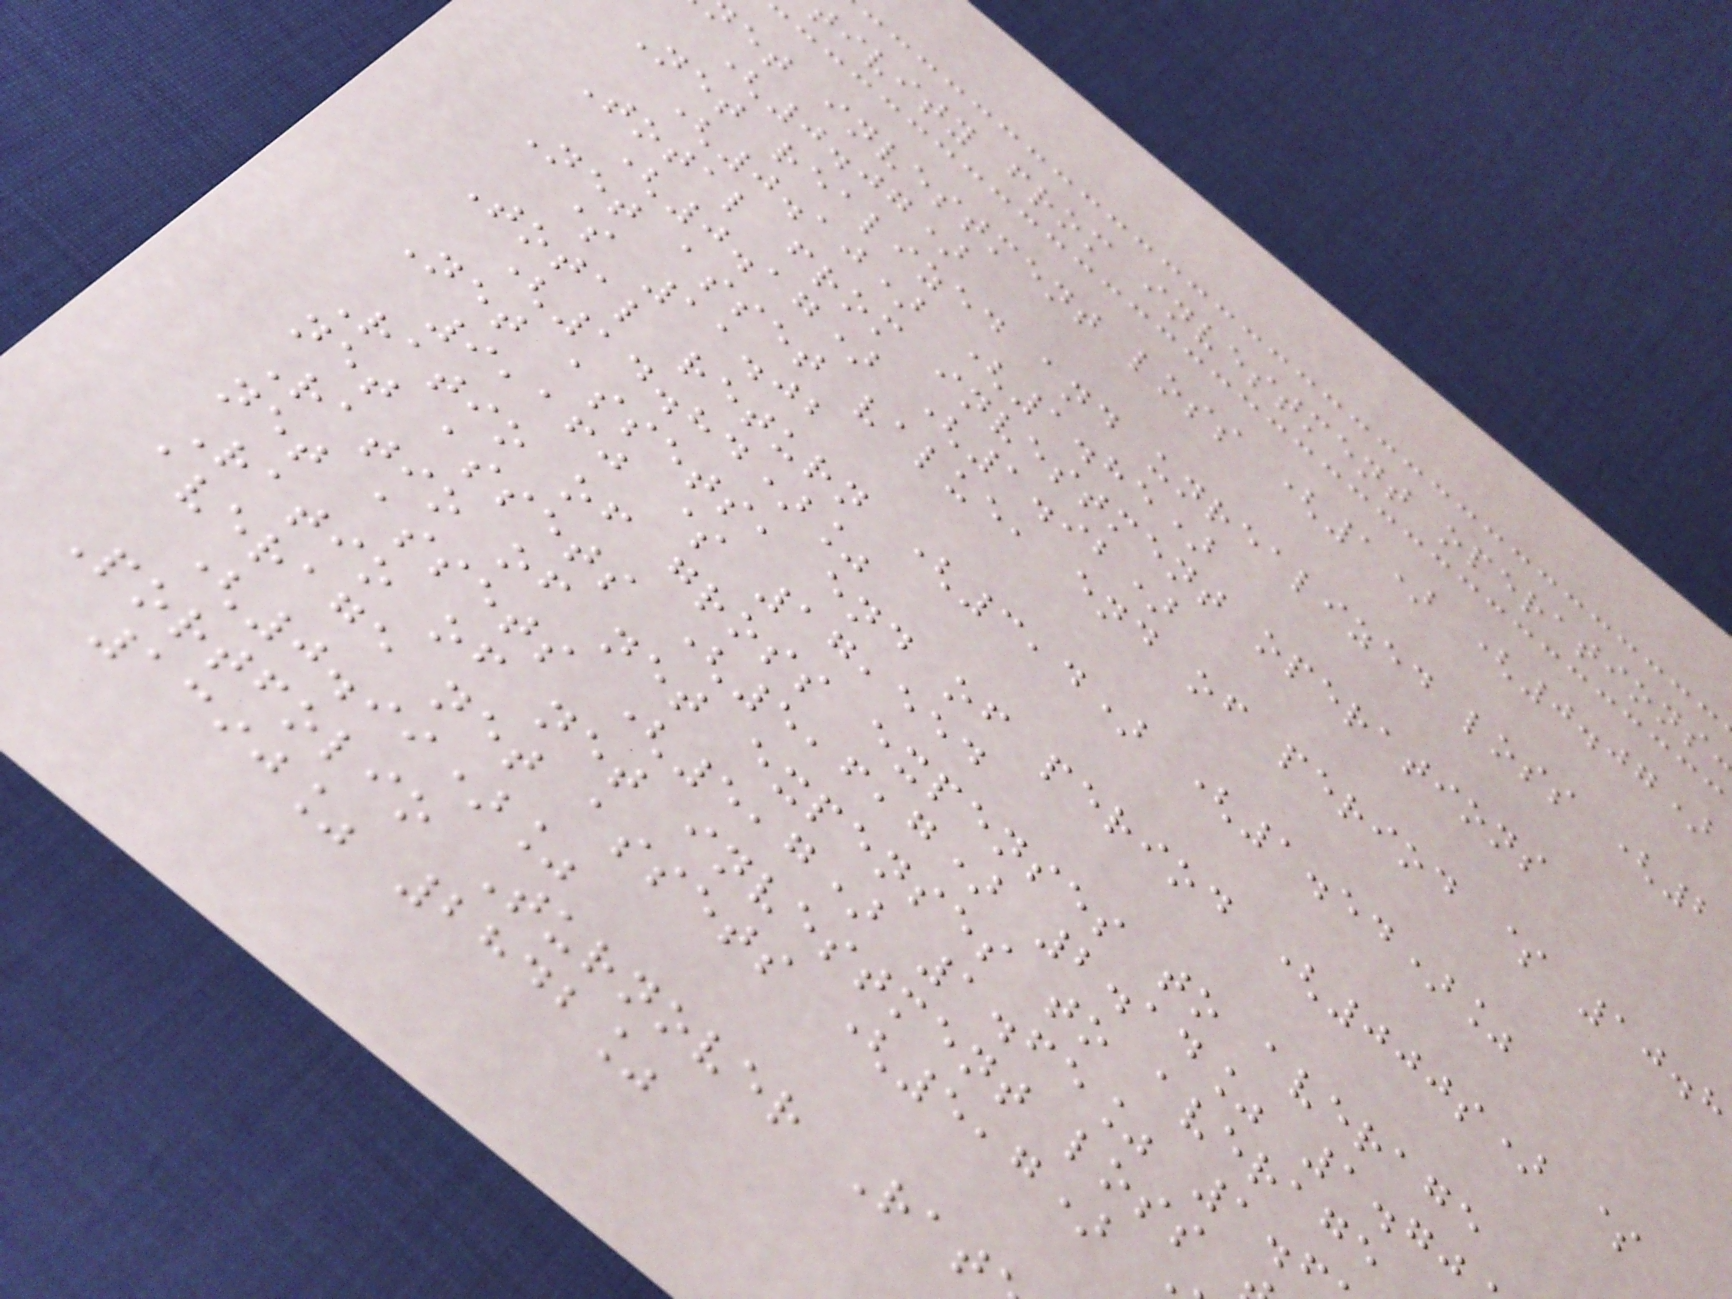tivity from investment operations
et investment loss (1) (0.07)
(0.07)
Net realized and unrealized loss (2
(0.10) (1.85)
Total from investment operations
(0.17) (1.92)
Net asset value, end of period $ 10.8
$ 11.02
Total return (3,4) (1.54)%
(14.84)%
Net assets, end of period (000s) $
9,160 $ 17,554
Ratio of gross expenses to average
net assets (5,6,7) 2.14% 1.70
Ratio of net expenses to average
net assets (5,7) 1.65% 1.6
Ratio of net investment loss
average net assets (5,7)
(0.99)%
Portfolio Turnover Rat
1390% 2842%
